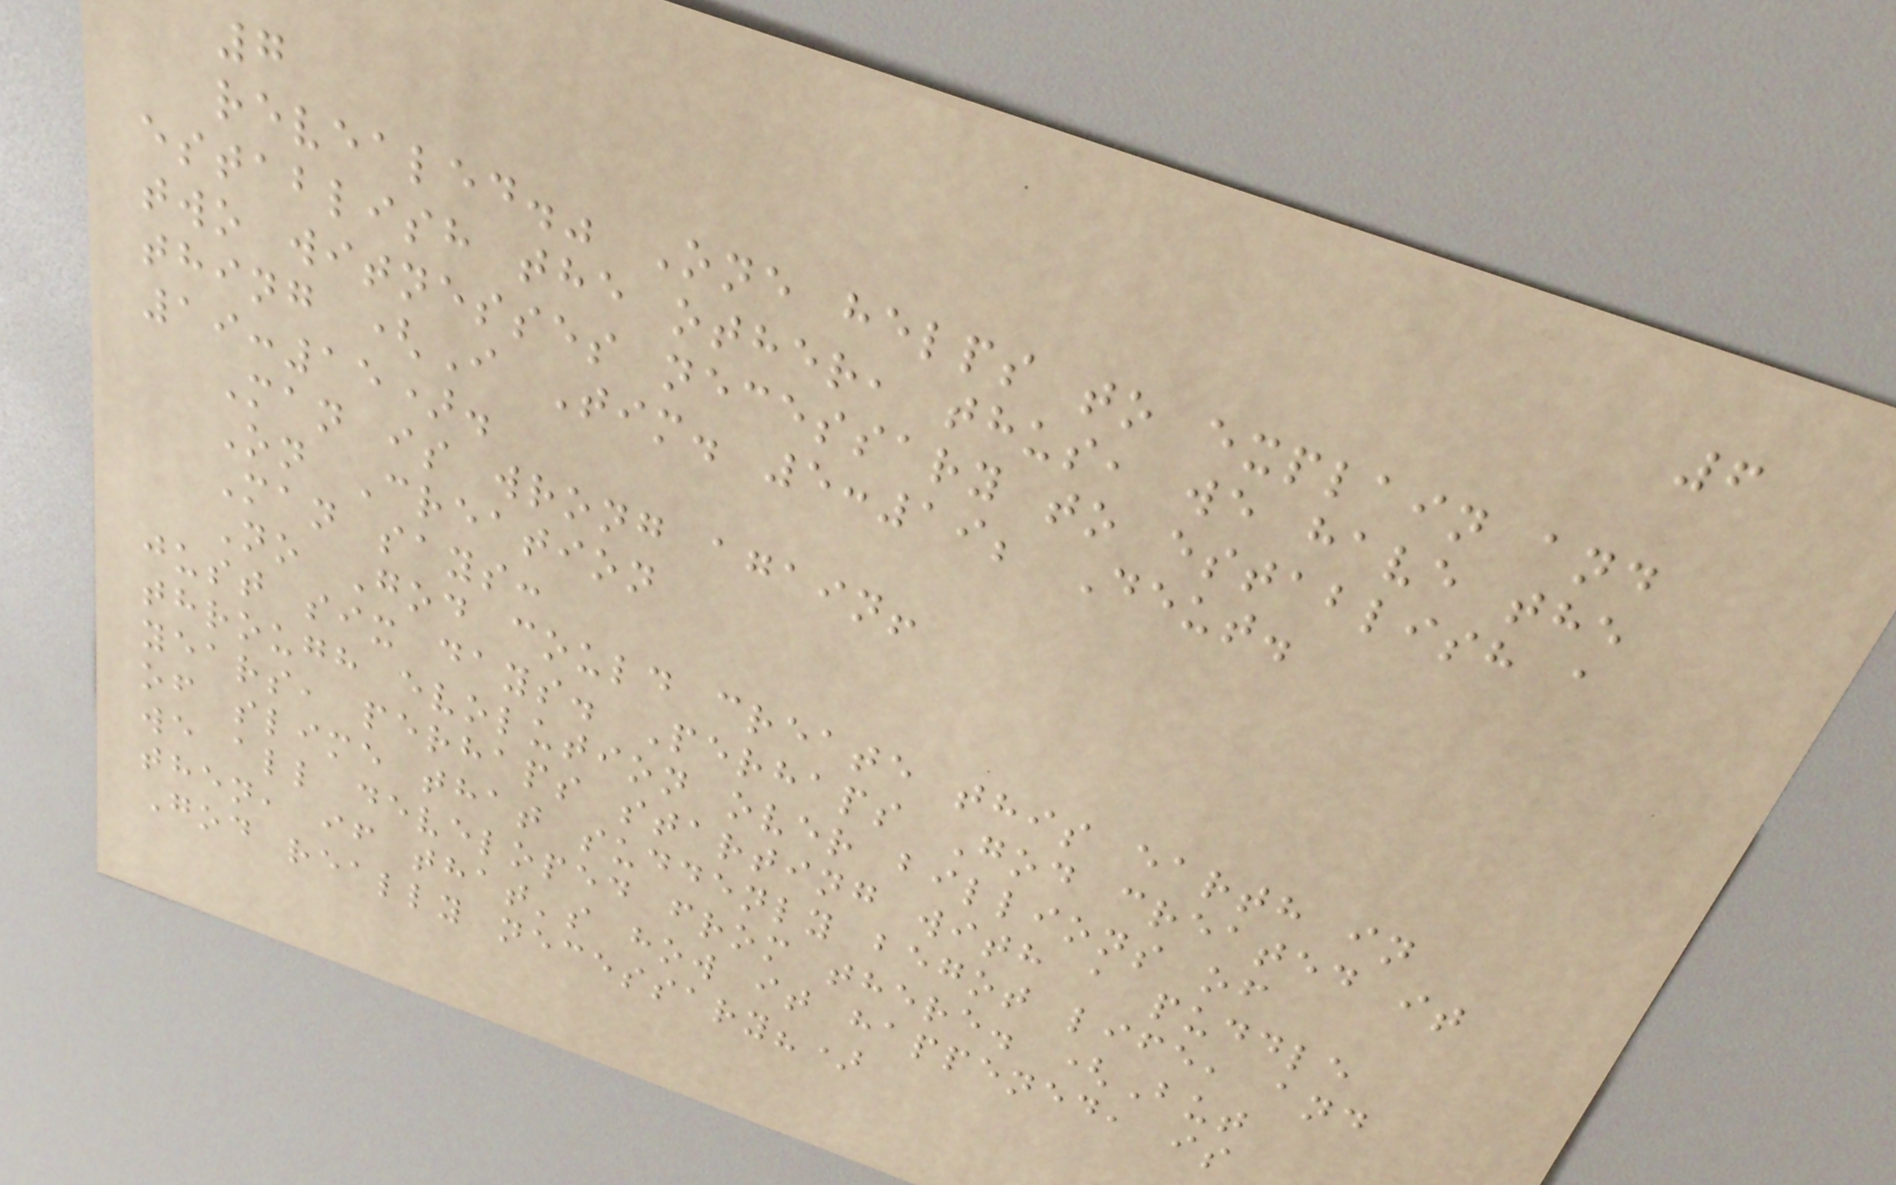6
7
revealed." One helps to explain and
establish the other, thus, we have the
two witnesses necessary to establish a
thing (I Tim. 5:19; Deut.
19:15).
Man is wrong again!
On Creation
Man says:
No God could create this earth in
just six days. Perhaps God created it
through evolution over billions of
years, perhaps starting with a puddle
of slime that suddenly begot life, and
we all developed from there. (But
then, if that's how it happened, is
God really necessary?)
